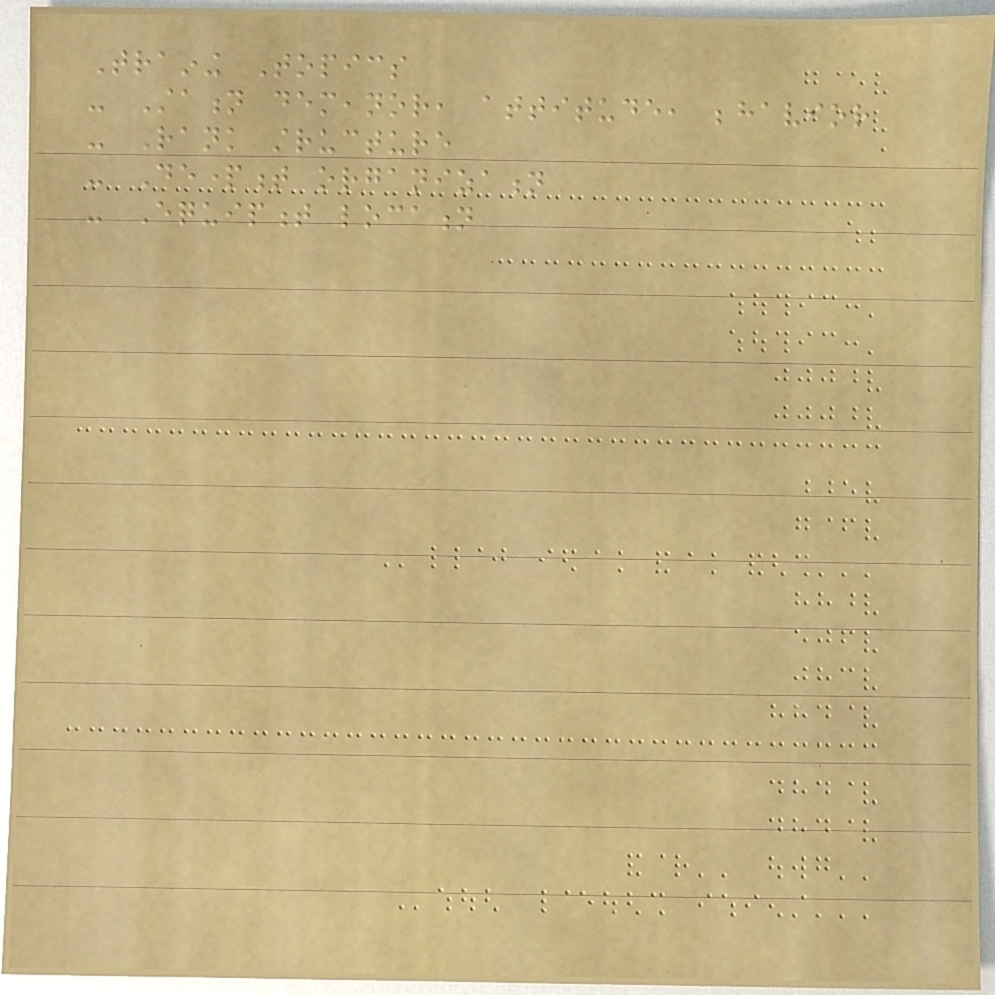Training Topics
- Station demeanor, attitude, behavior
- Rank structure
- Department organization
- Equipment location
